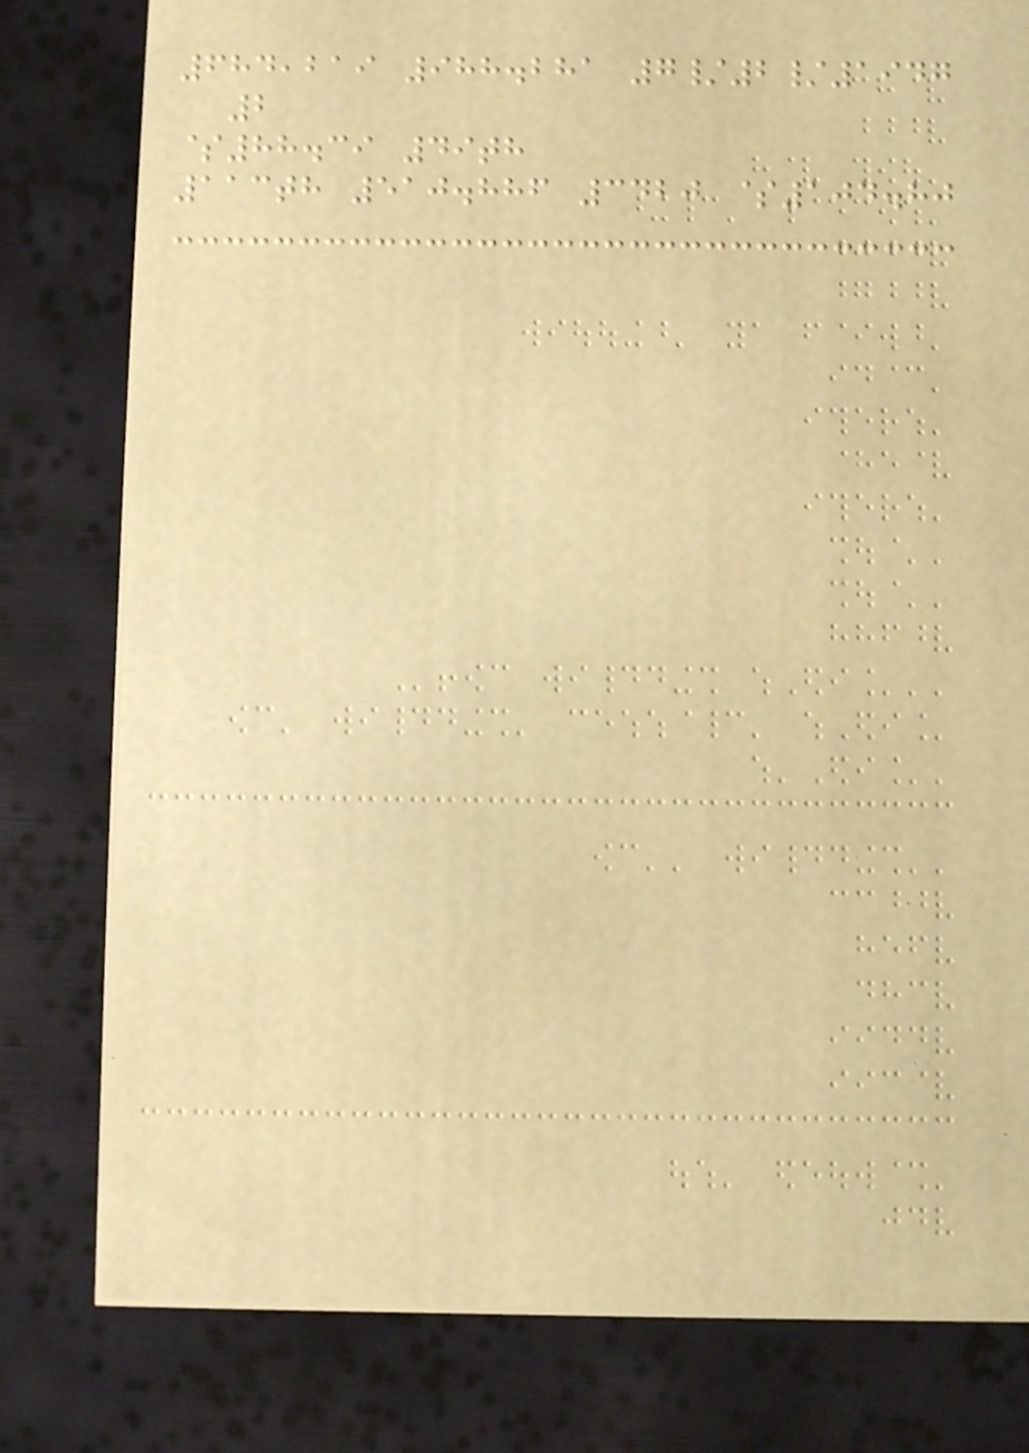684,219 988.281 7/2/1947
2
$88.39 49th
113th 510.886 3420 $104.80
